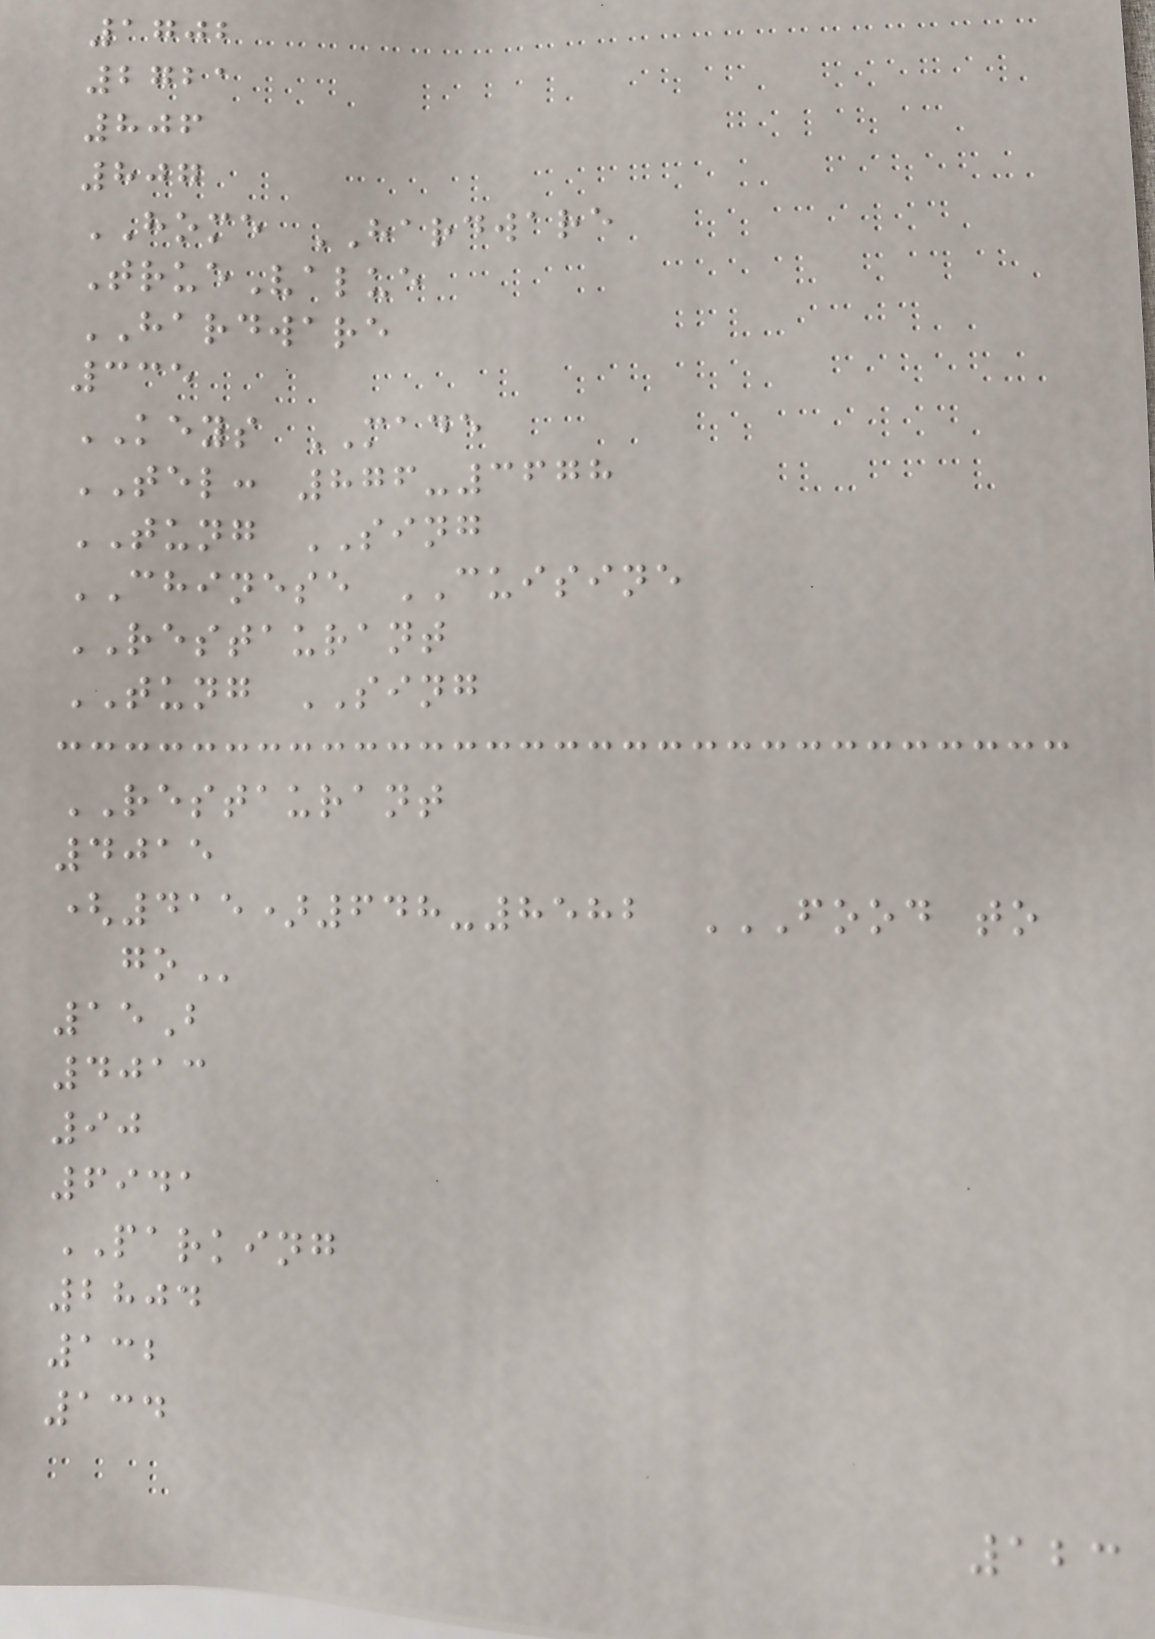1702
2721
806
807
HOME HARDWARE
TrueValue
HARDWARE
335
KEYS MADE
TEL: 876-3678
TUNG SING
CHINESE CUISINE
RESTAURANT
TUNG SING
RESTAURANT
4015
(415)648-8582 FOOD TO
GO
15B
4013
90
6941
PARKING
2804
132
134
123
